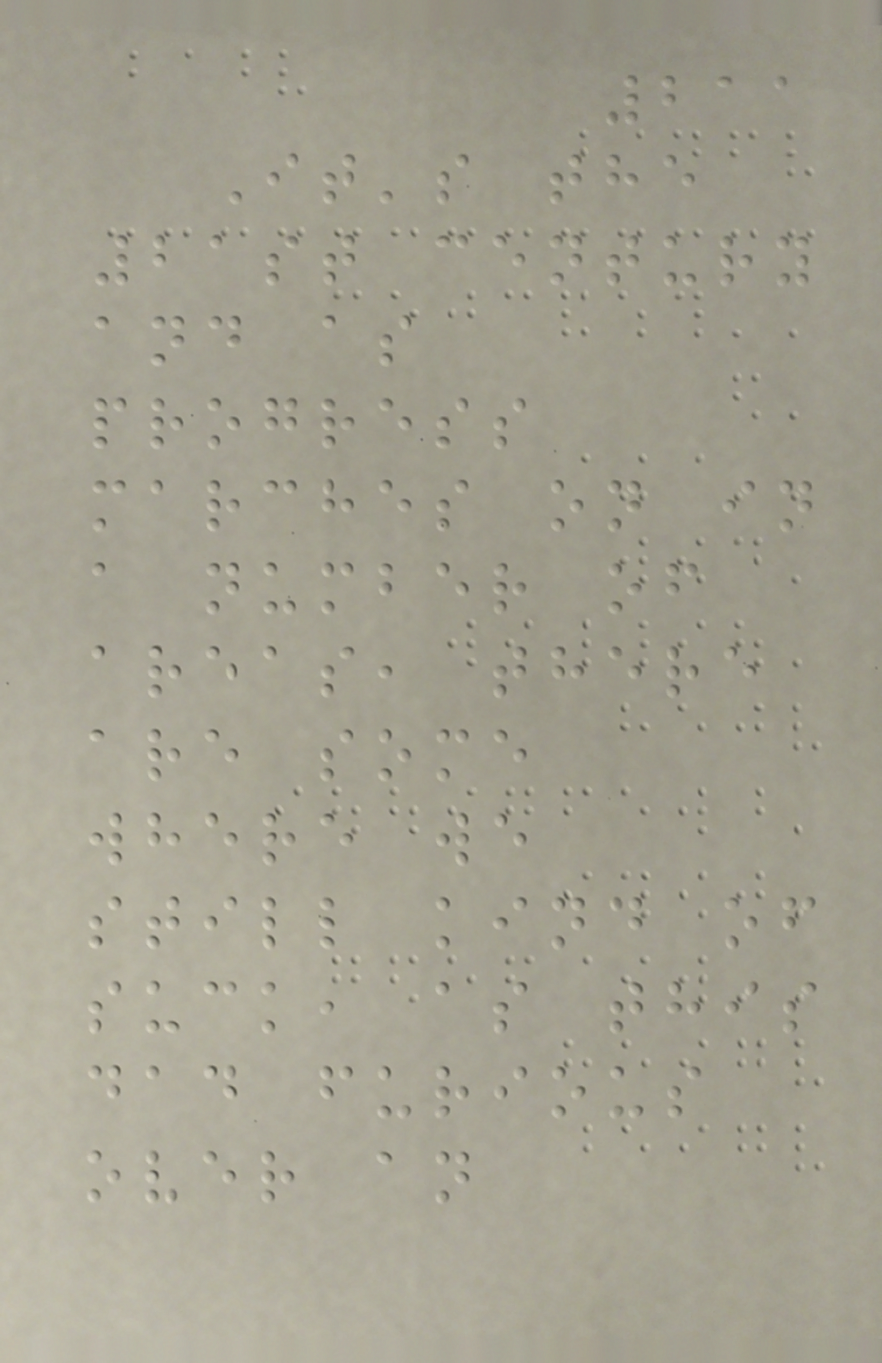211
It's the
21st century
and as
progress
marches on in
a number of
areas, there
are some
where we
still kind of
suck, as this
dad furious
over an
